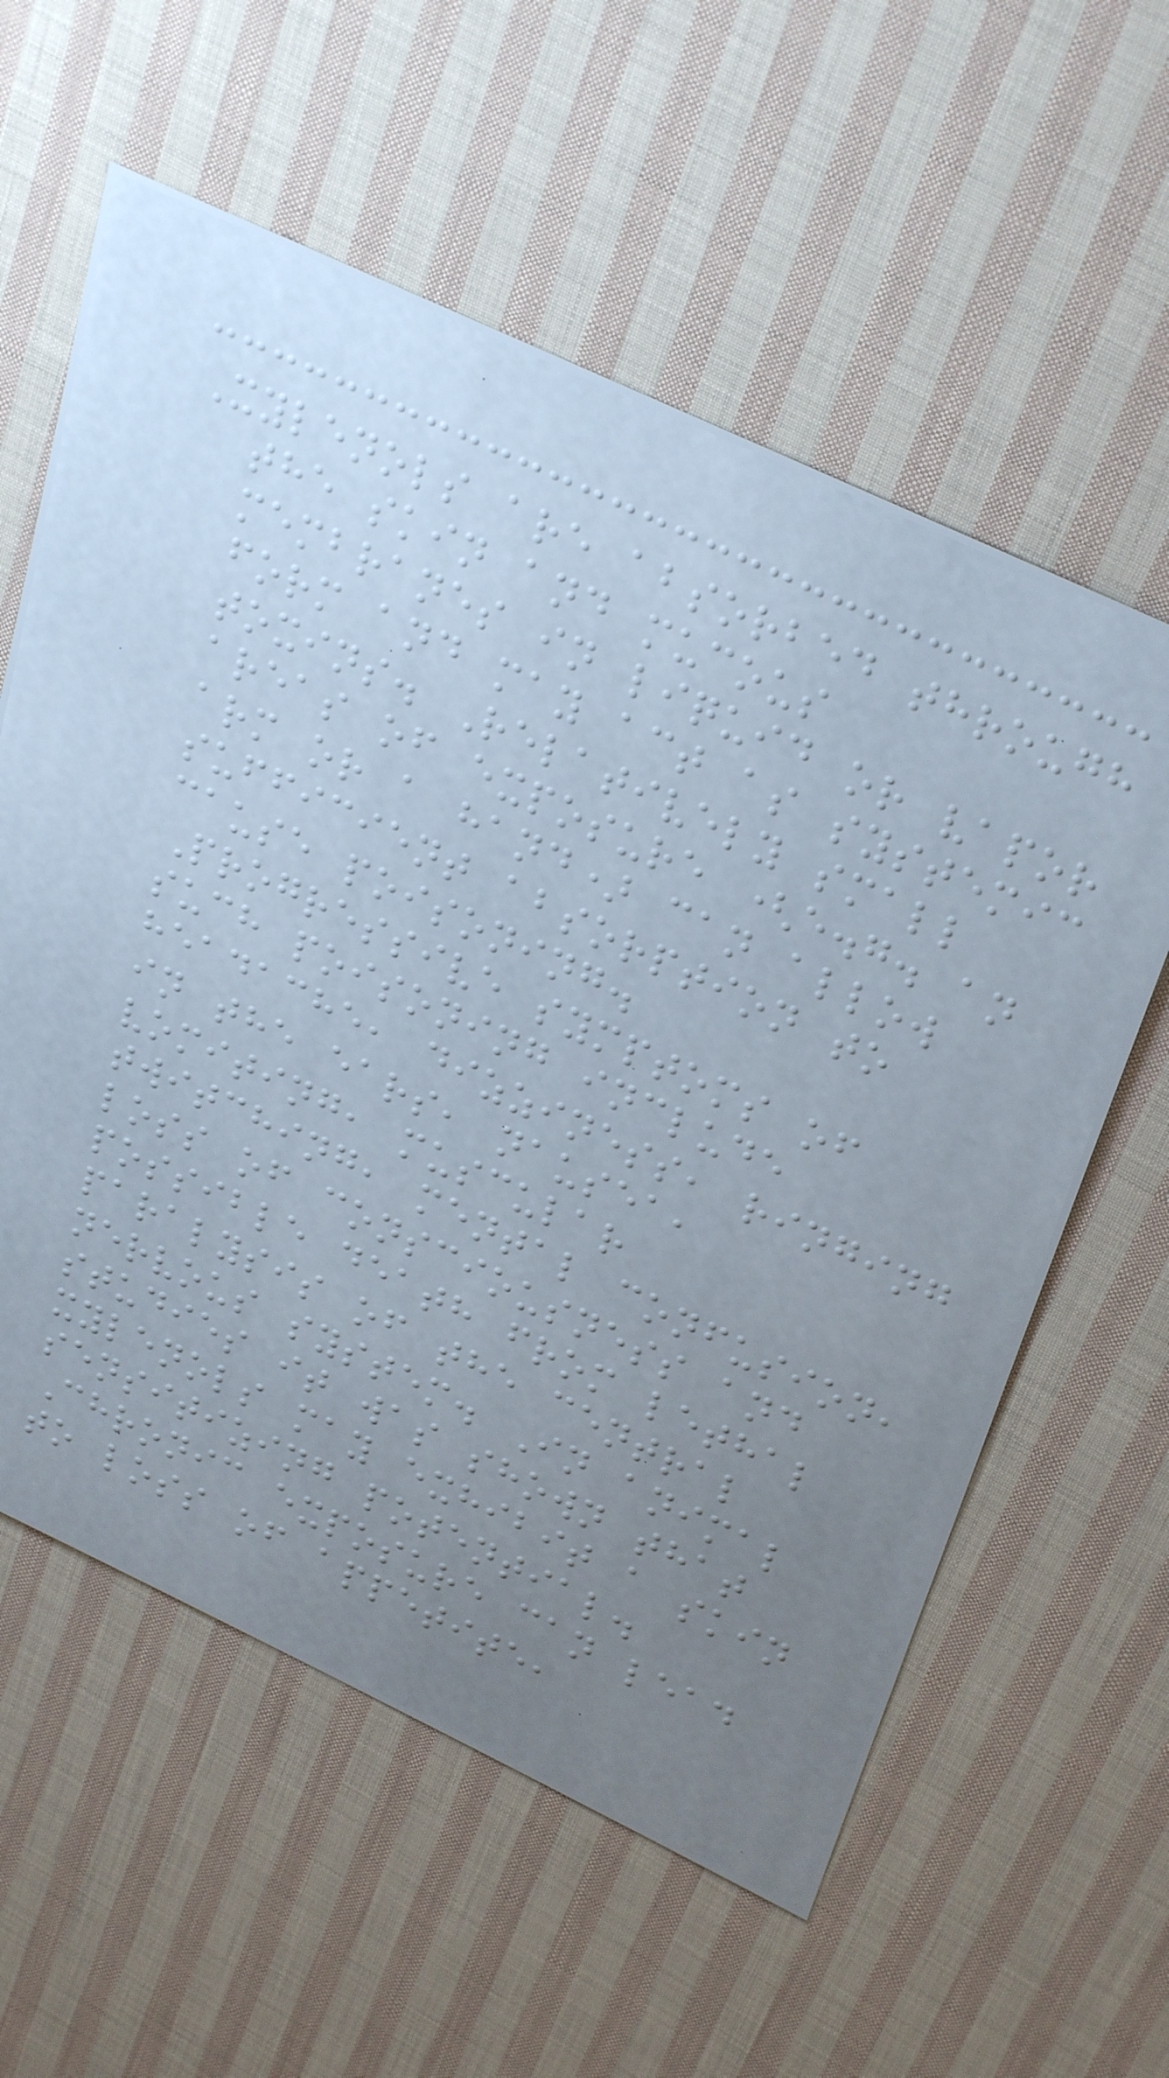Xylenols are absorbed through
the skin and mucous
membranes in liquid or vapor
form and may act as systemic
toxins. Relatively small
areas of exposure (e.g. an
arm or a hand) can allow
sufficient absorption to
cause poisoning.
Progressive symptoms of
such poisoning include
headache, dizziness, ringing
in the ears, nausea,
vomiting, muscular
twitching, mental confusion,
loss of consciousness and
possible death from lethal
paralysis of the central
nervous system. In animal
studies it was shown that
xylenols may exhibit a skin
sensitizing potential.
Chronic exposure can lead
to loss of appetite,
